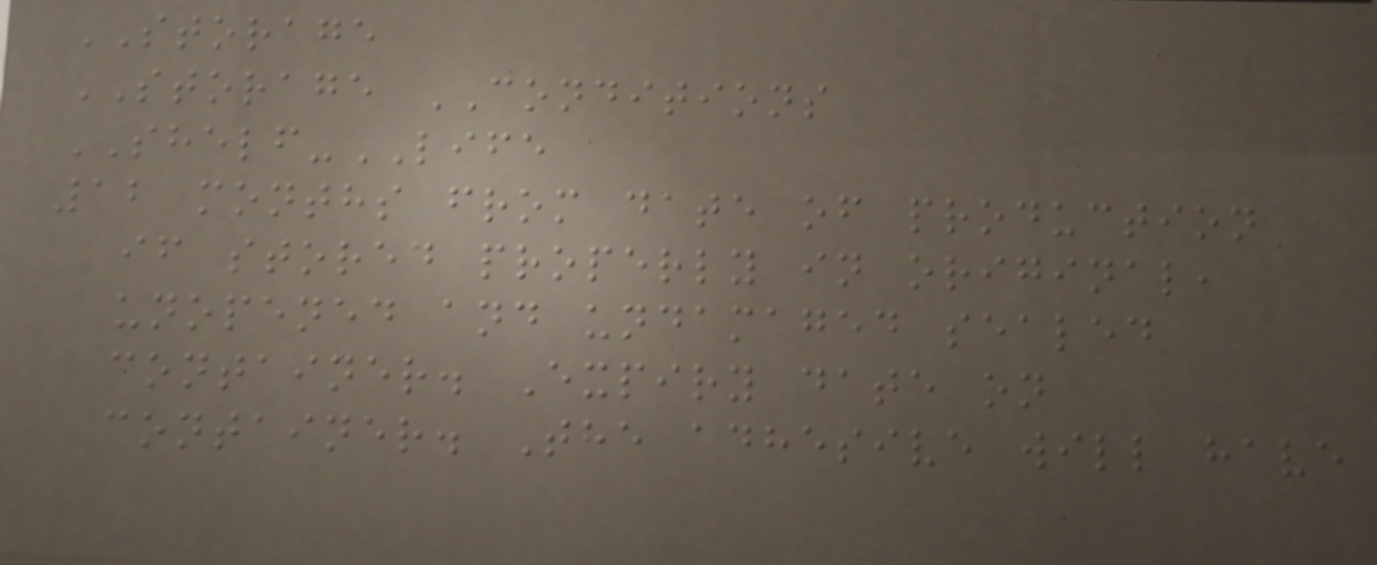STORAGE
STORAGE CONDITIONS
SHELF-LIFE
12 months from date of production
if stored properly in original,
unopened and undamaged sealed
container. Expiry date on
container. The adhesive will have
